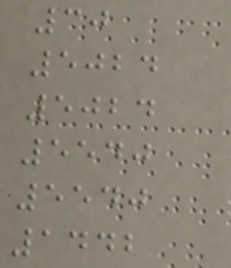30
5024
5024
5540
5540
1442
